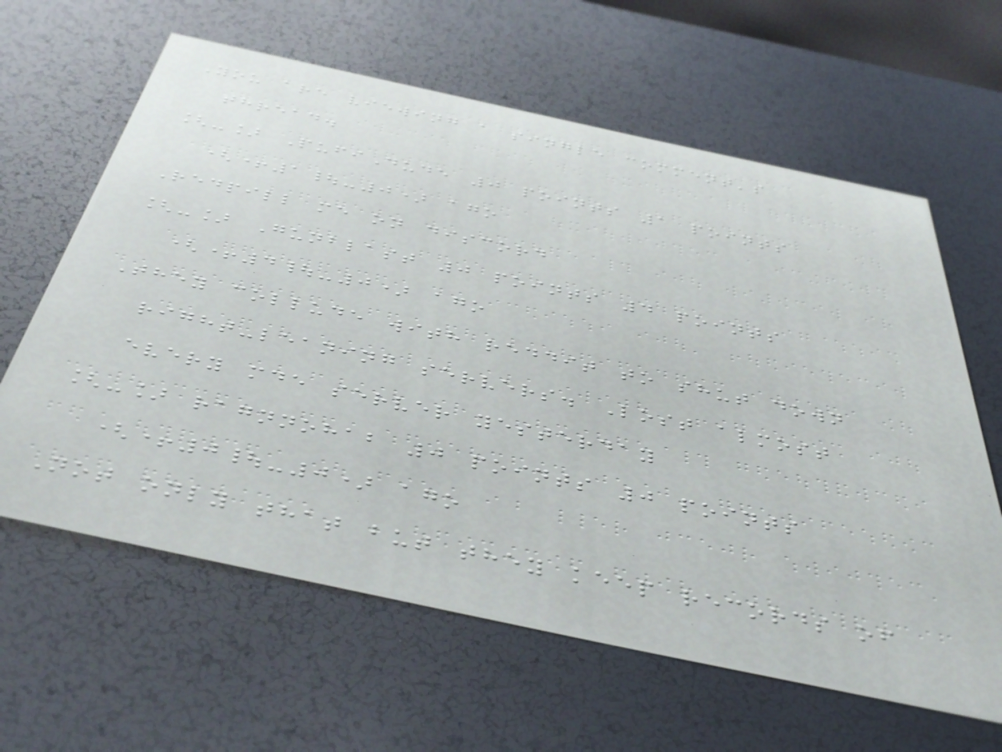You are viewing a single comment's
thread.
[-] PufiDude 0 points 1 points
(+1|-0) ago
Redpill me on discord
[-] Gunblast 0 points 4 points
(+4|-0) ago
They collude with reddit to shut down
right-leaning servers. Lost almost
every mde server yesterday
[-] ragnnohab 0 points 0 points
(+0|-0) ago
Not only that but they keep records of
